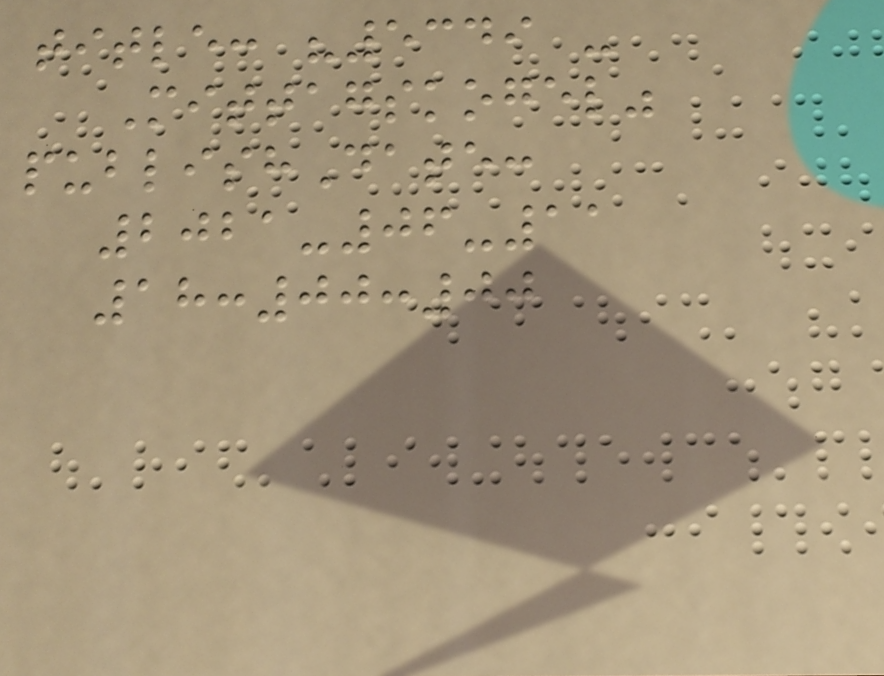title: "5349 -
Mittagskogel"
publishDate:
2021-06-11
18:00:00
